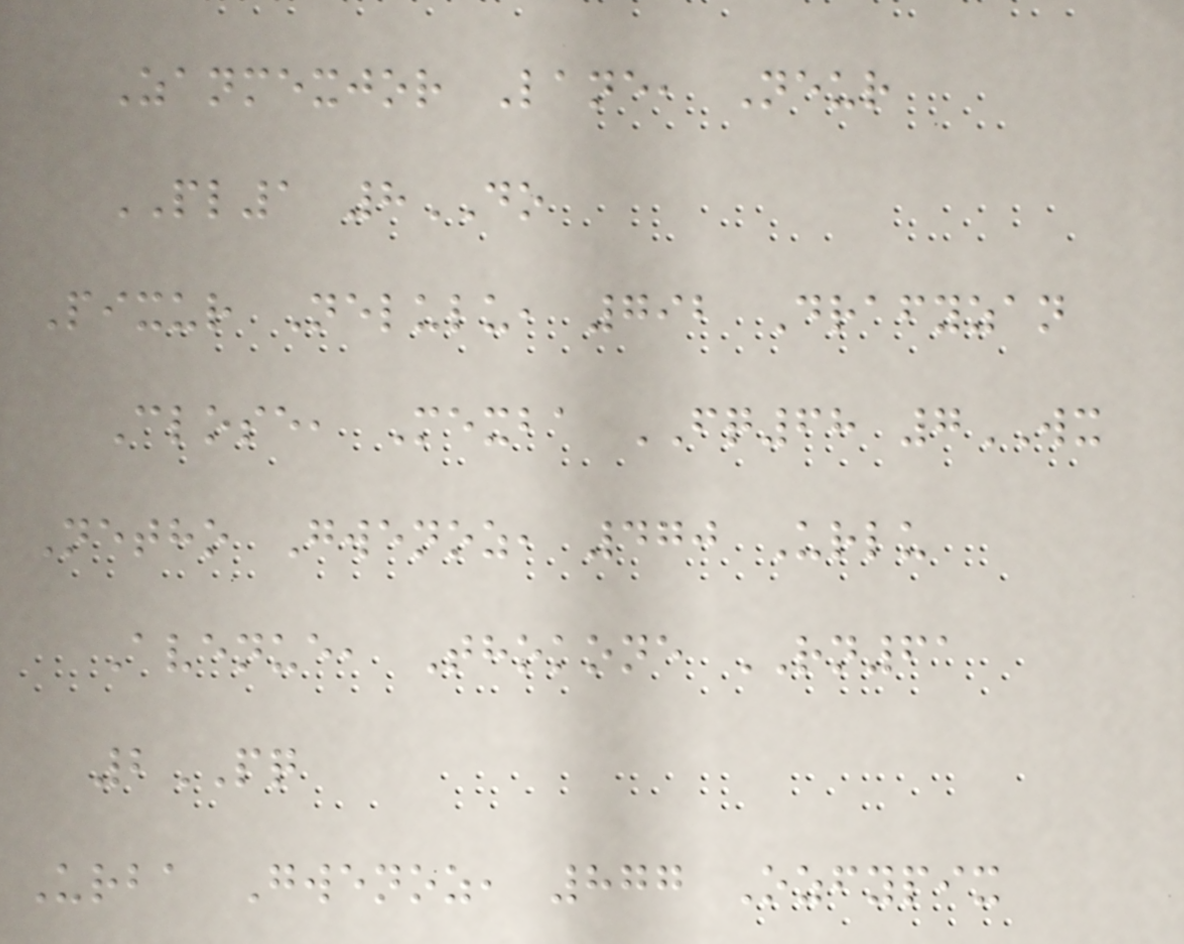Zanmexjor Lane, Neur
PL1 8DO
Pixur Nelulu, 792 Drafyzan
Close, Mexba FQ68 7WX
Netho Gwenoz, 470 Urlu
Avenue, Thokone RN61
2PQ
Urba Gwenoz, 877 Ozfypix
